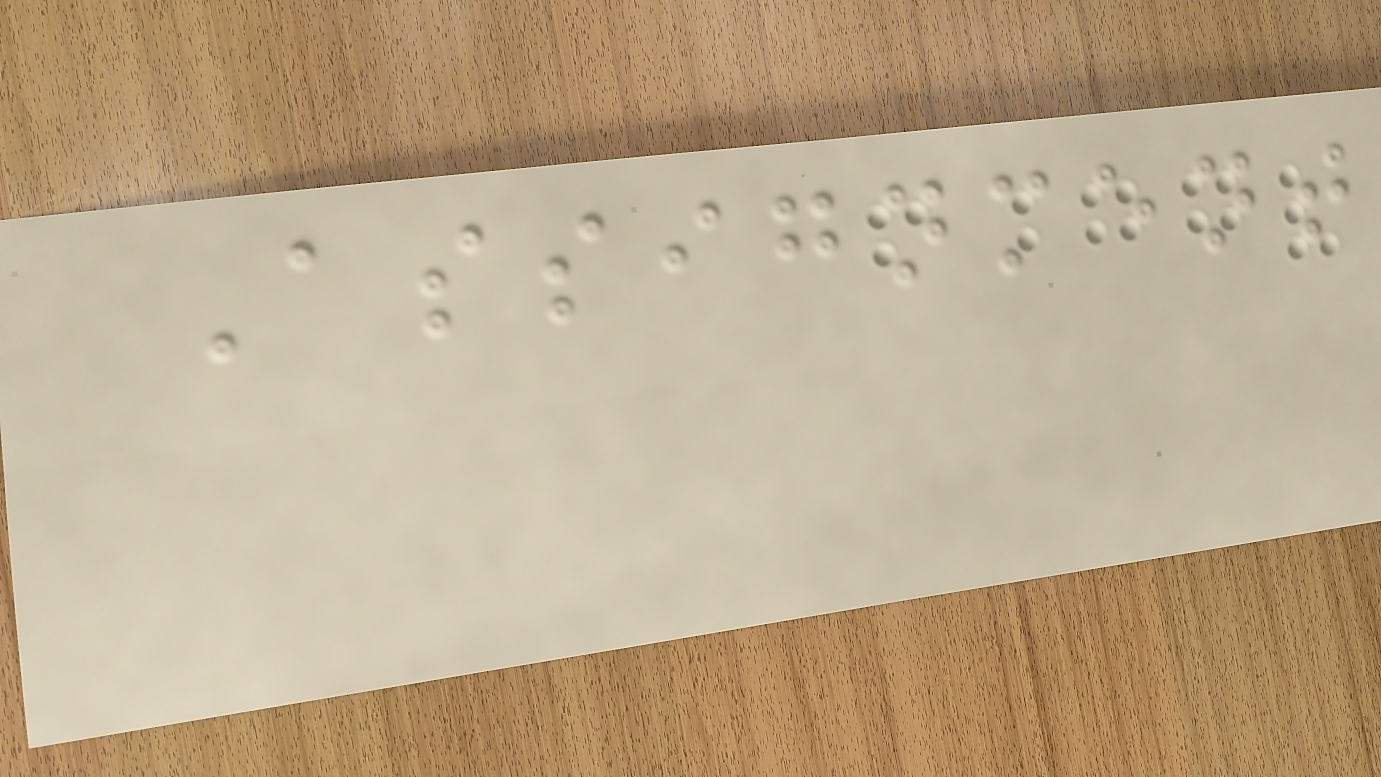Assignment
